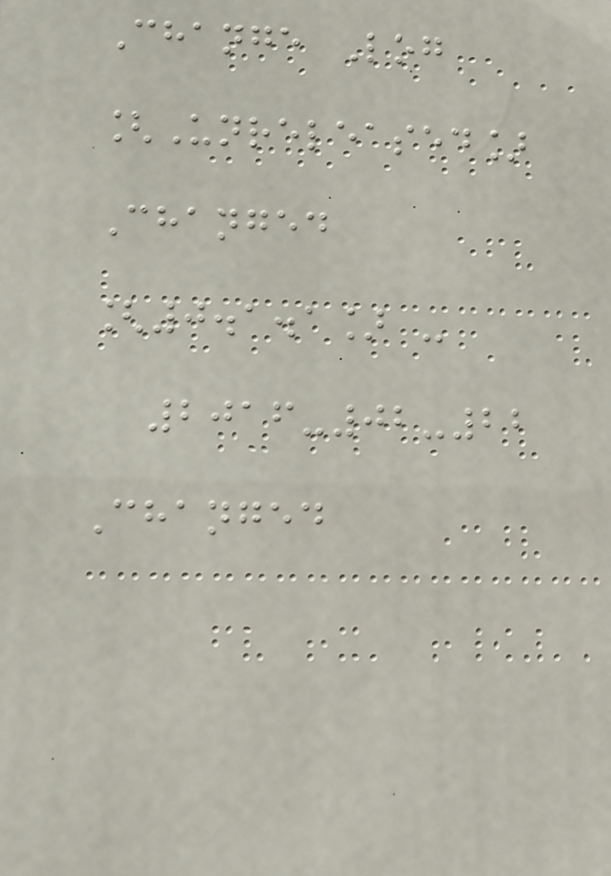Change Log
[Unreleased]
Changed
[0.1.1] -
2016-02-22
Changed
